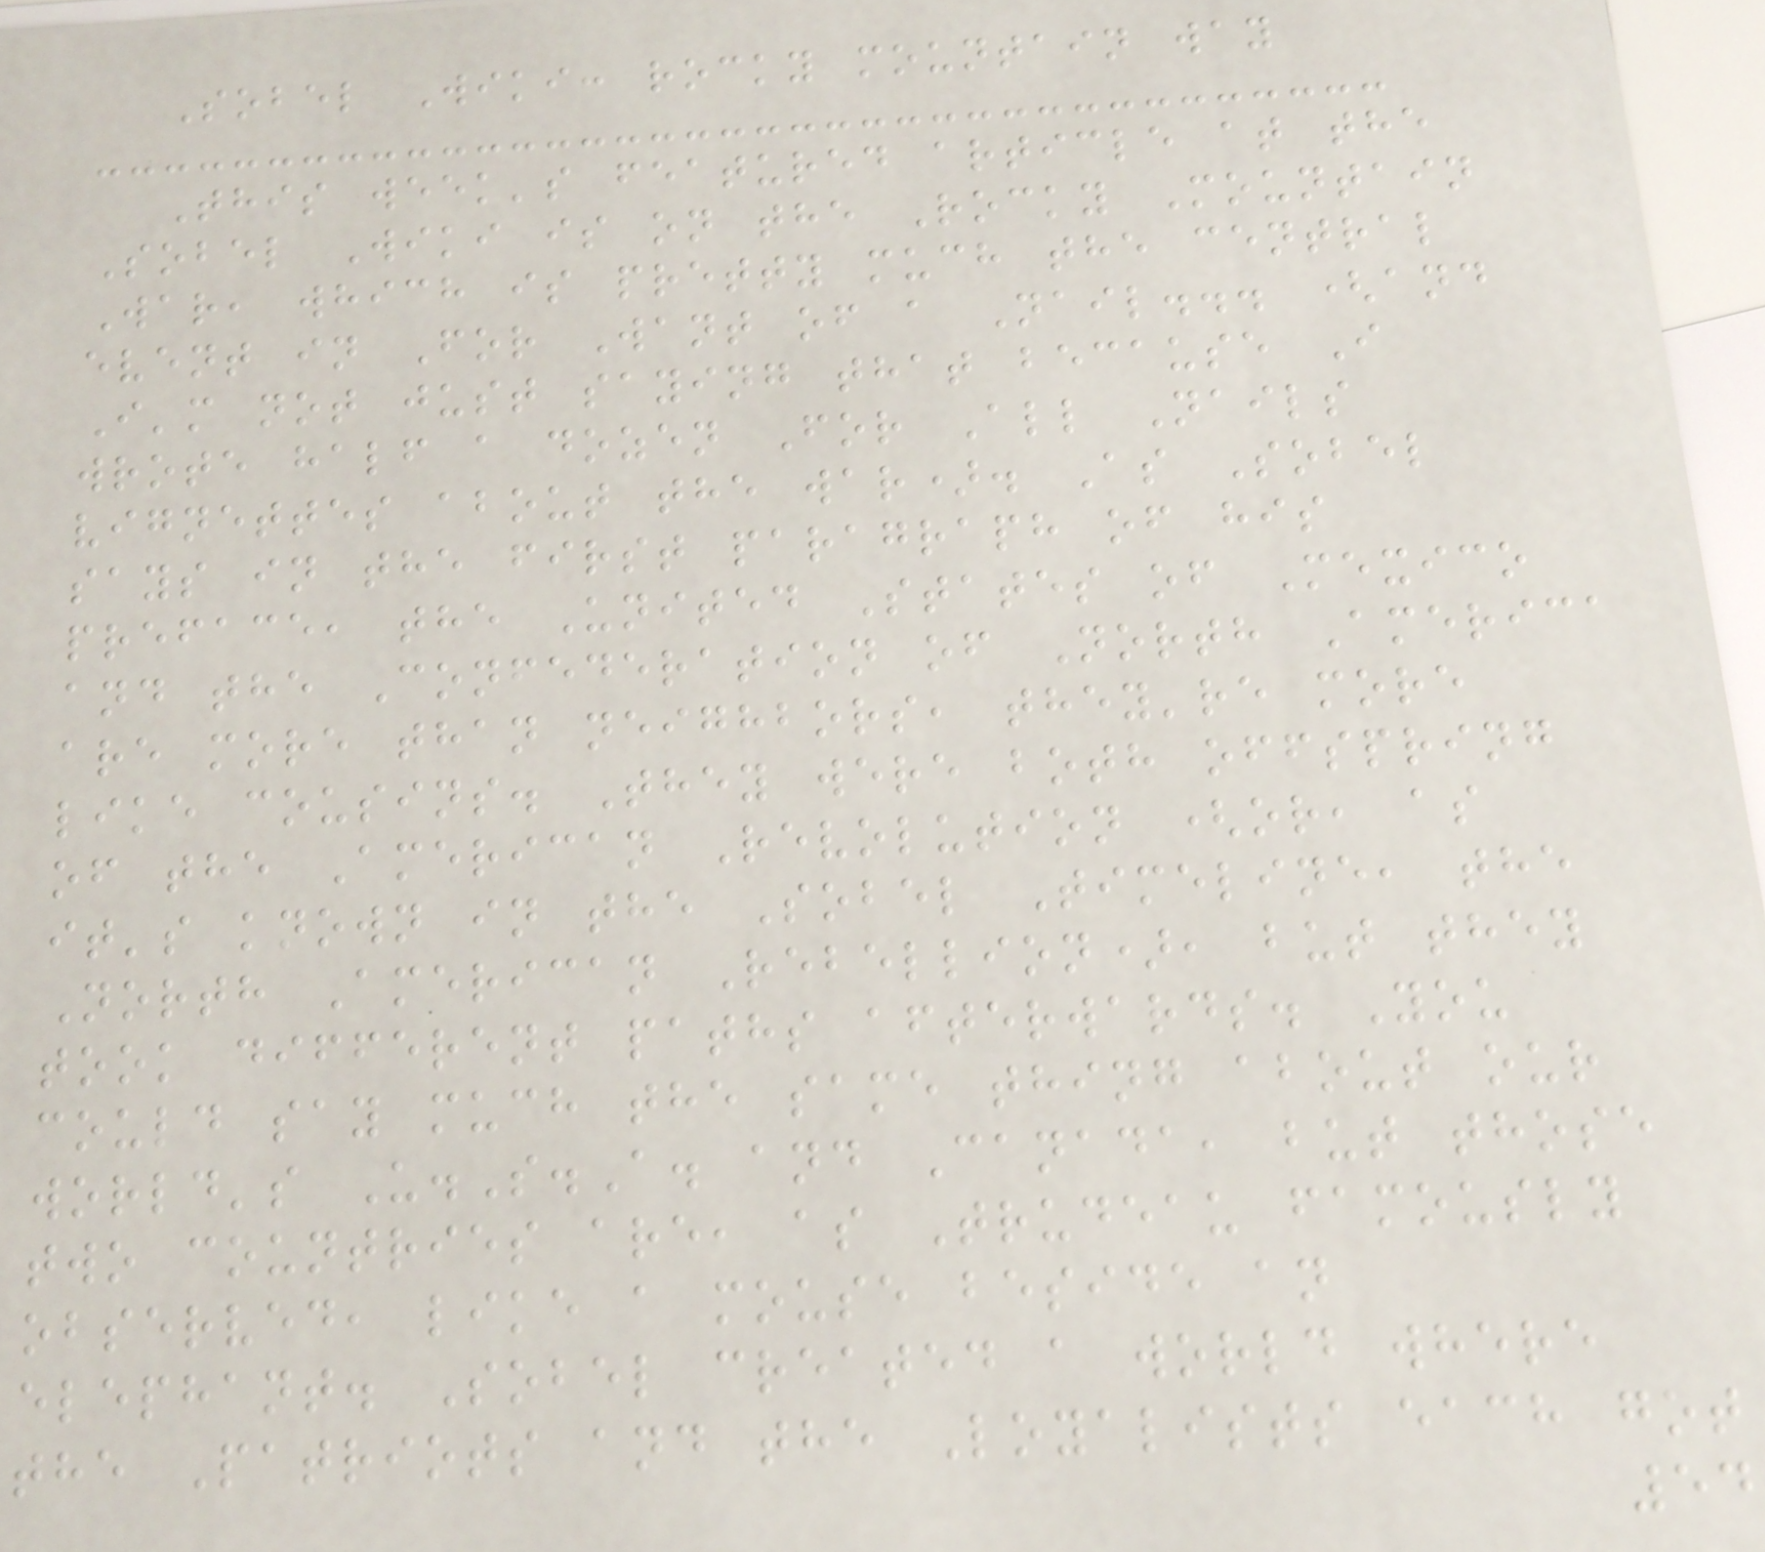Sobel Wiki: rocky mountain way
This week's featured article at the
Sobel Wiki is on the Rocky Mountain
War, which is pretty much the central
event in For Want of a Nail... (and
I'm not just saying that because I
wrote half a dozen For All Nails
vignettes about the war). As Sobel
says in the first paragraph of his
preface, the United States of Mexico
and the Confederation of North America
are more than neighbors, they're more
like cousins. They were both offspring
of the American Revolution (or, as
it's known in the Sobel Timeline, the
North American Rebellion), but they
took different paths afterwards. You
could say much the same thing about our
world's U.S.A. and Canada, but those
two countries are, as Trudeau famously
observed, like a mouse beside an
elephant. Sobel created a world where
the Patriots and the Loyalists each got
54
